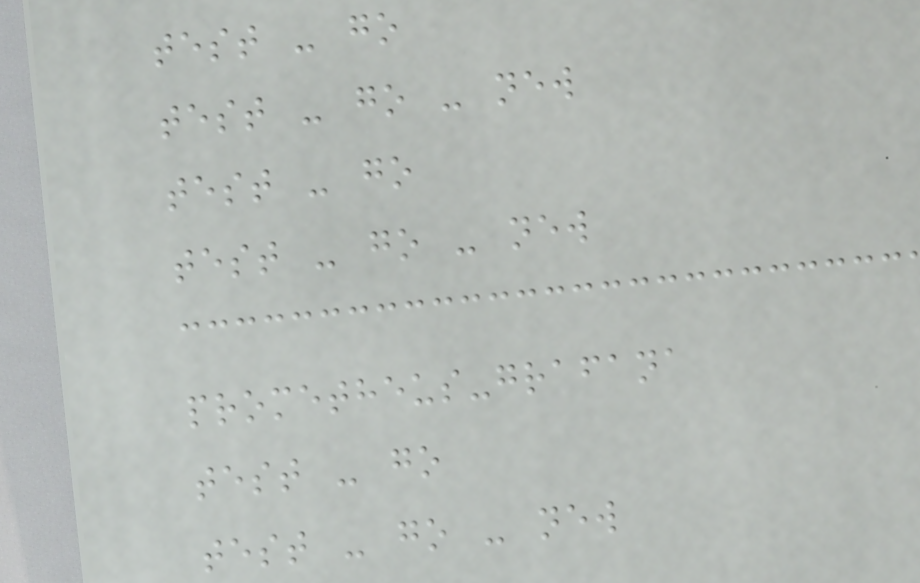test - go
test - go - new
test - go
test - go - new
prometheus-grafana
test - go
test - go - new
